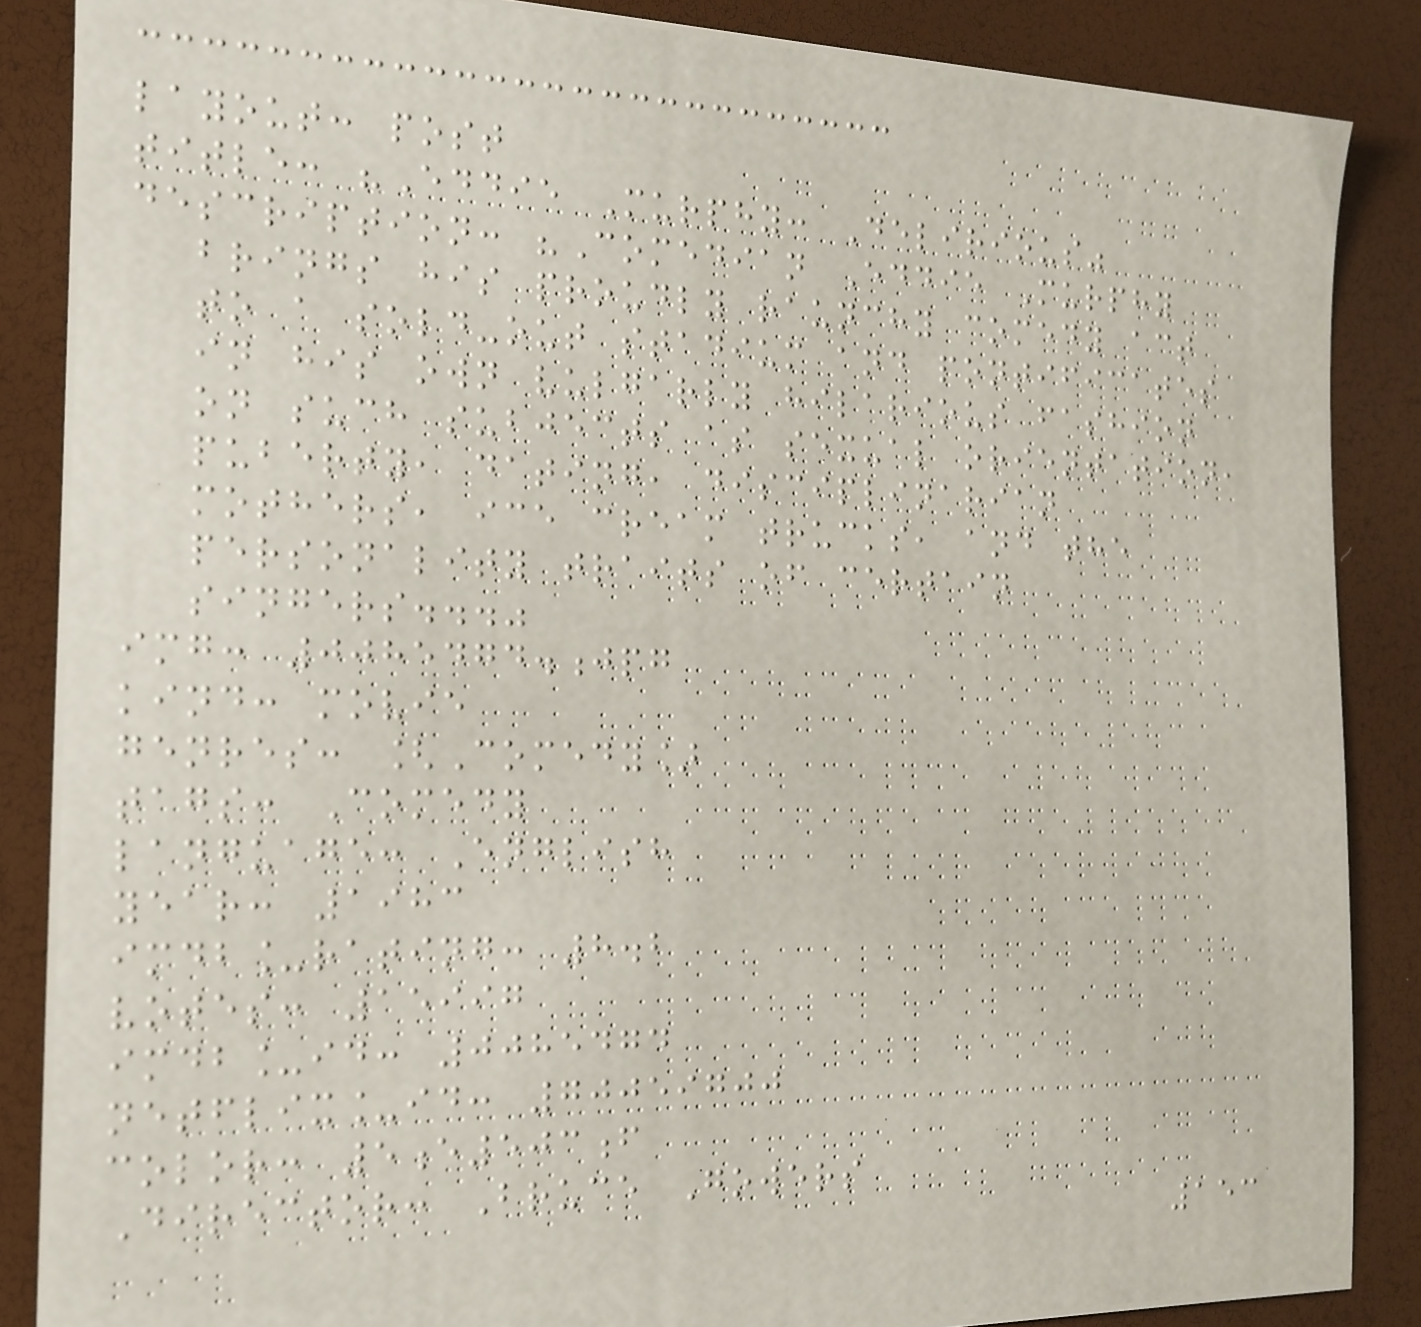layout: post
title: "Eddie Murphy: Delirious"
description: "Comedian Eddie Murphy
brings his proudly raunchy comedy act
to a sold-out stadium and pontificates
in his own vulgarly hilarious fashion
on such subjects as sexual orientation,
puberty, dating, disciplinarian
mothers, ice cream trucks, and the
personality traits of certain
singers..."
img: 0085474.jpg
kind: movie
genres: [Comedy]
tags: Comedy
language: English
year: 1983
imdb_rating: 8.2
votes: 15997
imdb_id: 0085474
netflix_id: 70059700
color: 5e503f
Director: Bruce Gowers
153
